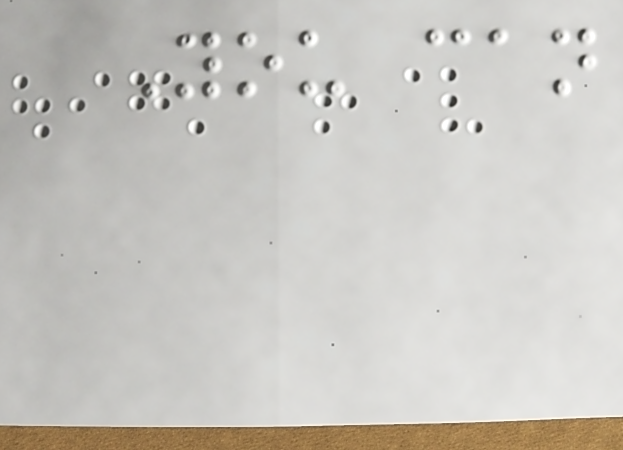You can
